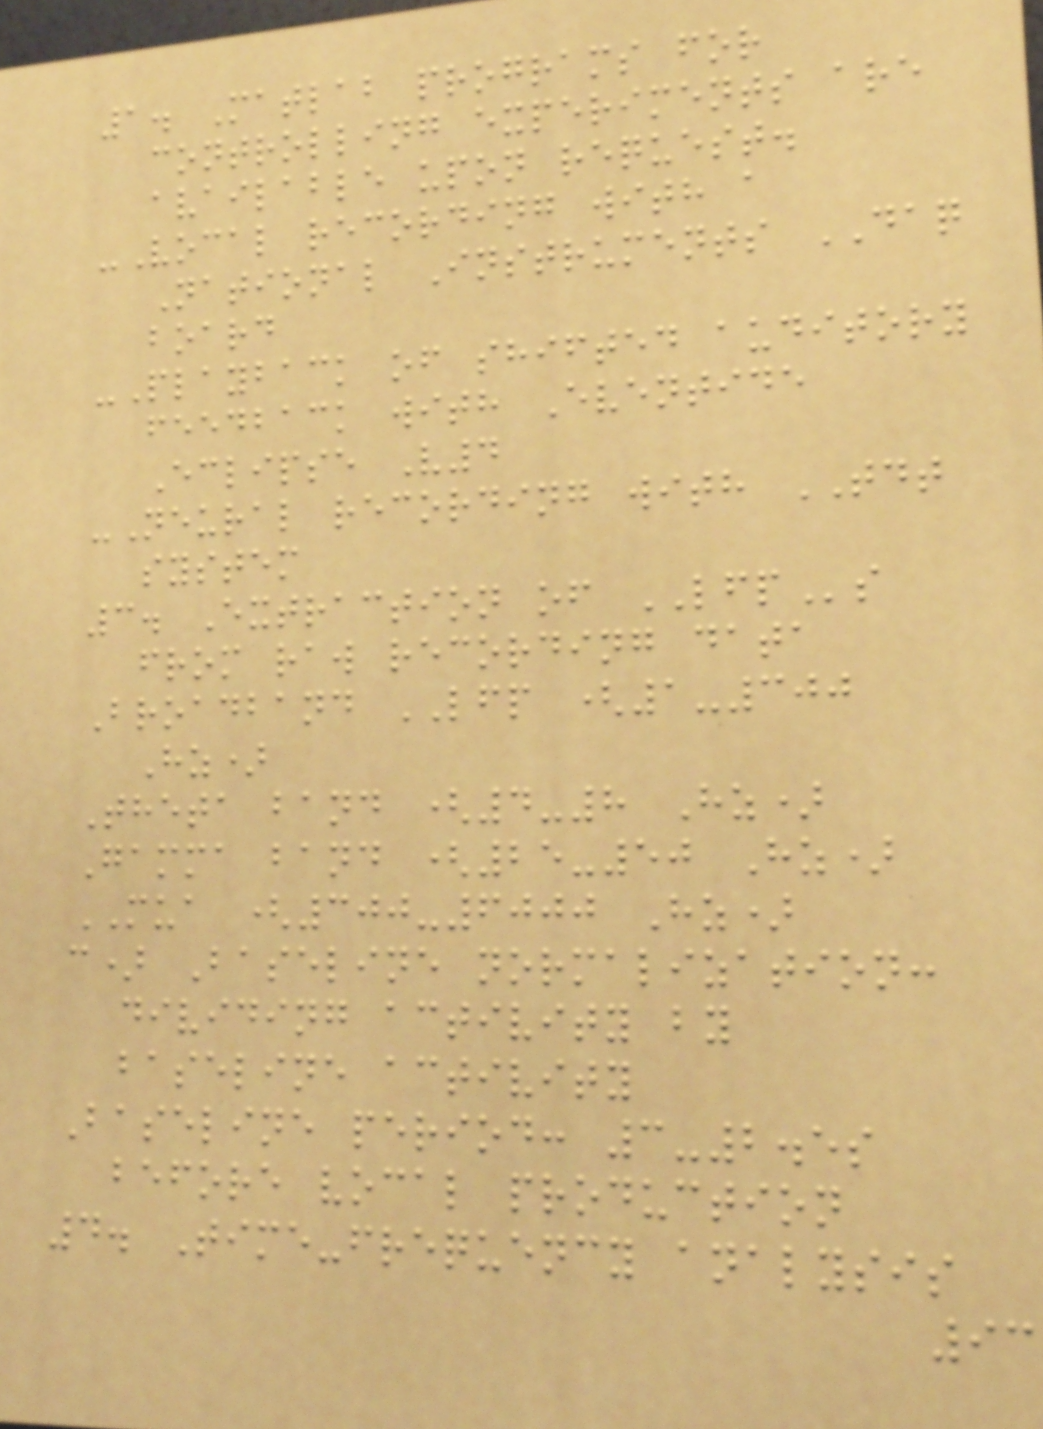1. Matlab programs for
controlling experiments are
available upon request.
-Vocal recording with a
National Instruments DAQ
board
-Playback of shifted auditory
feedback with Eventide
Eclipse V4
-Neural recording with TDT
system
3. Extraction of LFPs
from raw recording data
Broadband LFP (1-300
Hz)
Theta band (4-8 Hz)
Gamma band (25-50 Hz)
MUA (300-6000 Hz)
c) Baseline normalization:
dividing activity by
baseline activity
Baseline period: 3-2.5s
before vocal production
4. Time-frequency analysis
93
